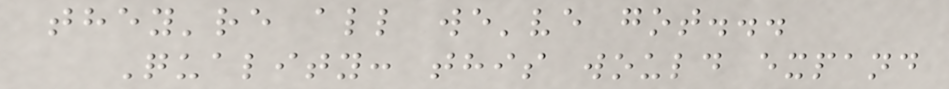they're all we've got...
Quality: this would expand
